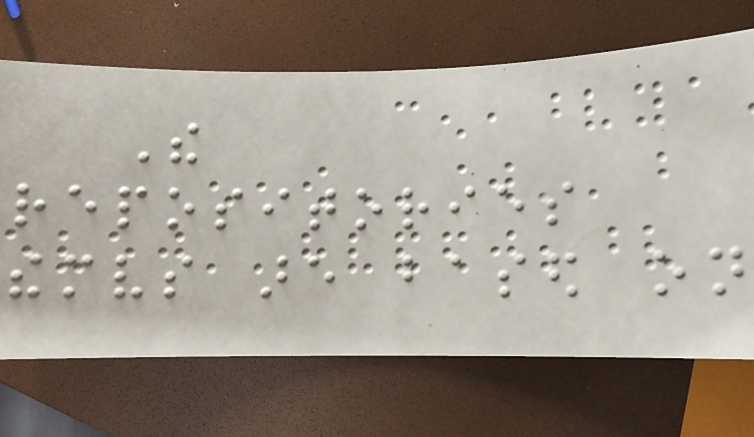The
repositories
themselves are based on
